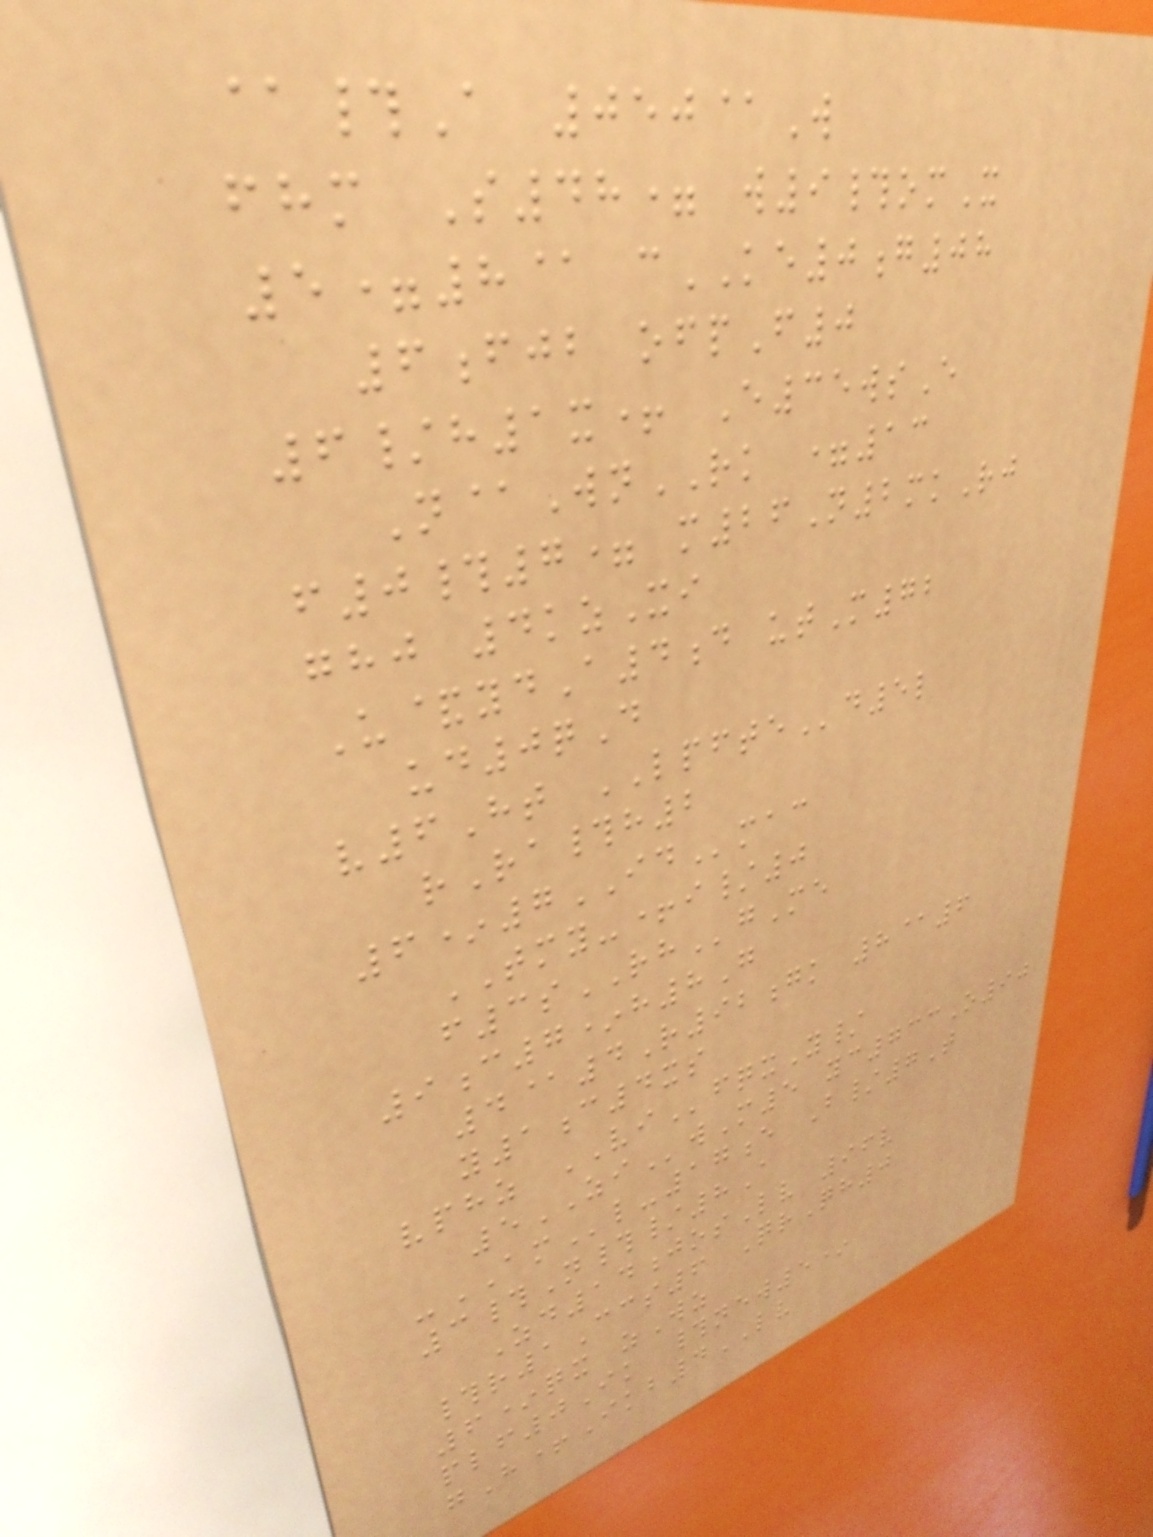@#A 050@W
fhm S48= w9#omX
5=8@ cKE0g08
6fjb ofpF0
6/h1x+ E35wsE
N@WnRK =13
f0#7= m26N2mkRj
ghj 4kzXi
U&ydA4d utM72
ud0qD
v6Ht LPFTEd5l
rRa#h2
6*7IDmac
TMY-+i/0
f3sRHgMe
9c7*h8G
4@4R92gk 8@6
y1c4xs
vphz VIfqxY/
5ZIwM5 yc733O90
-AMl-17e B/7T
3#N#/8A
Zd14josLv 96v
#r1Ccs6 QrQh0
6*qx zWz
plf0Ik #new5*
gH+Ikb4LV
